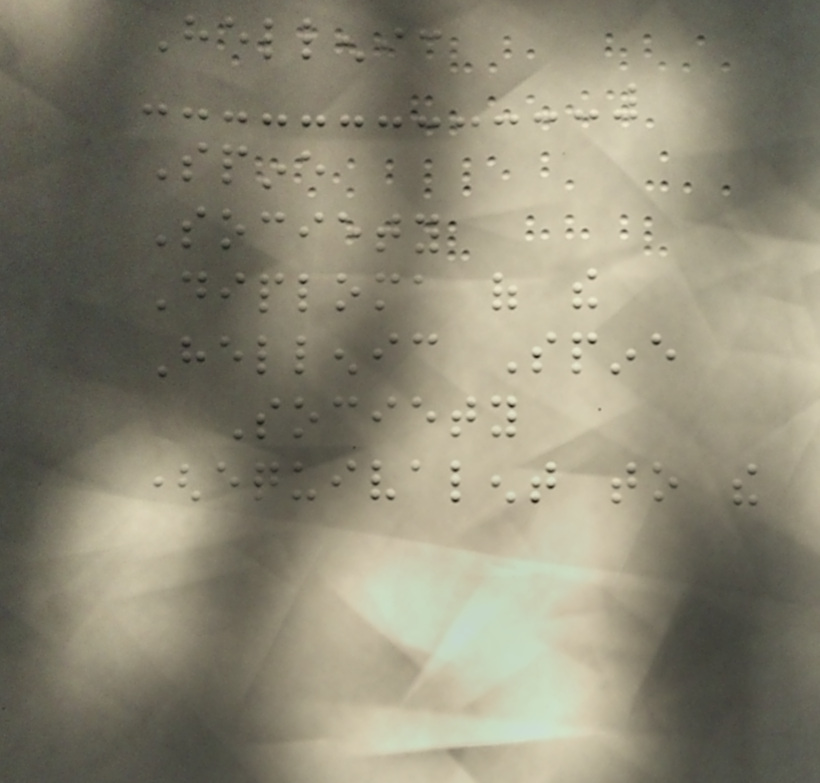Hellenic
Spine
Society
Diploma of the
Hellenic Spine
Society
(equivalent to the
